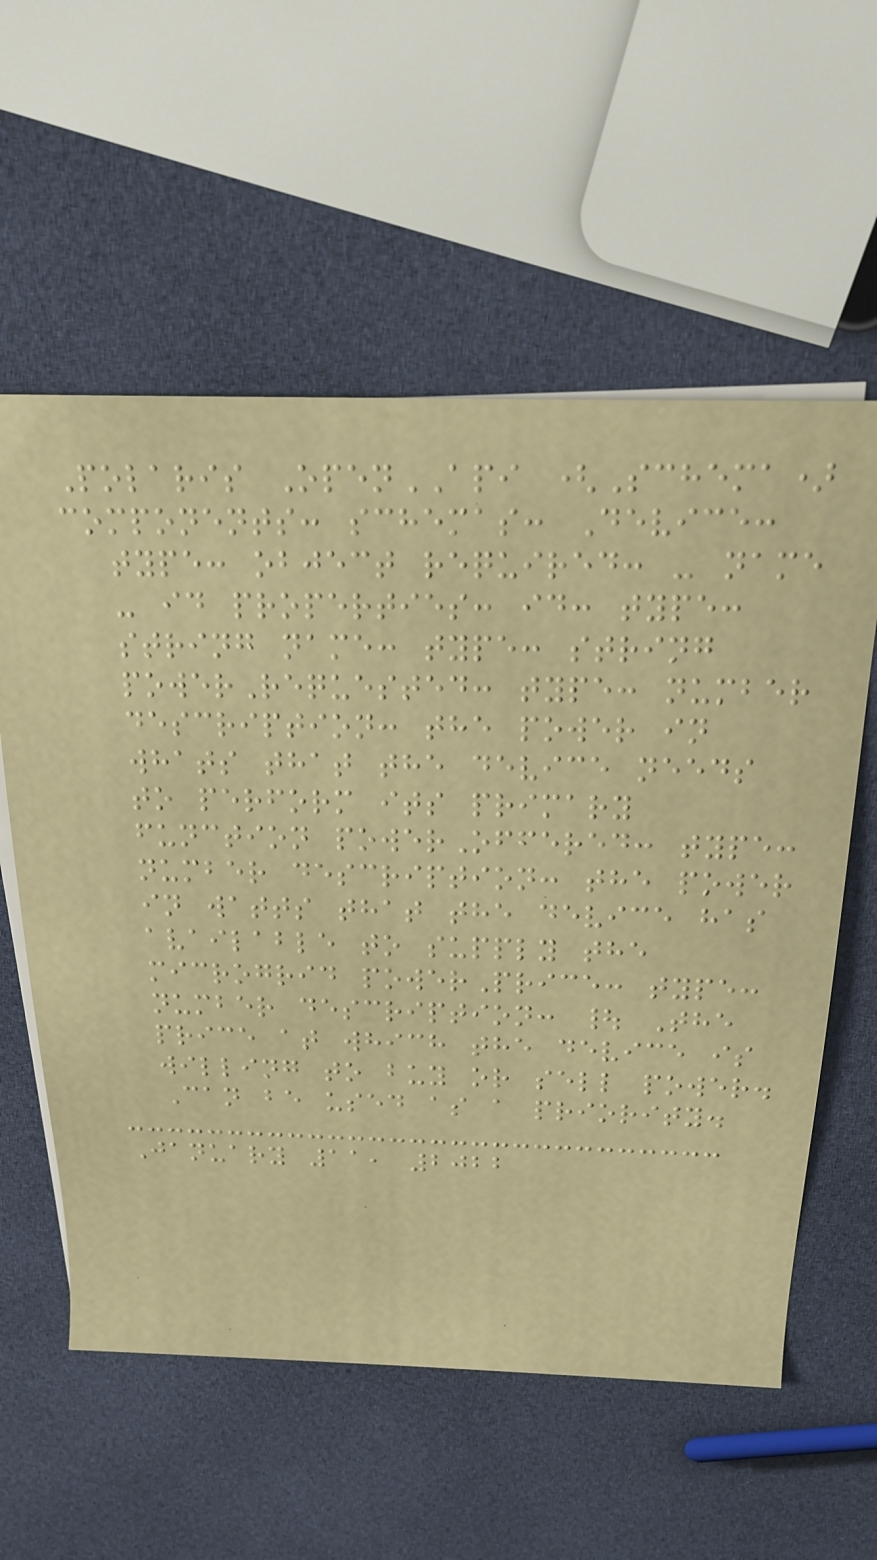Polaris OpenAPI (Schema)
components: schemas: Device:
type: object required: - name
- id properties: id: type:
string name: type: string
powerRequested: type: number
description: the power in
whats that the device needs
to perform its primary
function powerOffered: type:
number description: the power
in watts that the device has
available to supply the
microgrid powerPrice: type:
number description: | The
price at which the device is
willing to buy or sell power.
Can be used as a priority.
January 11, 2022
